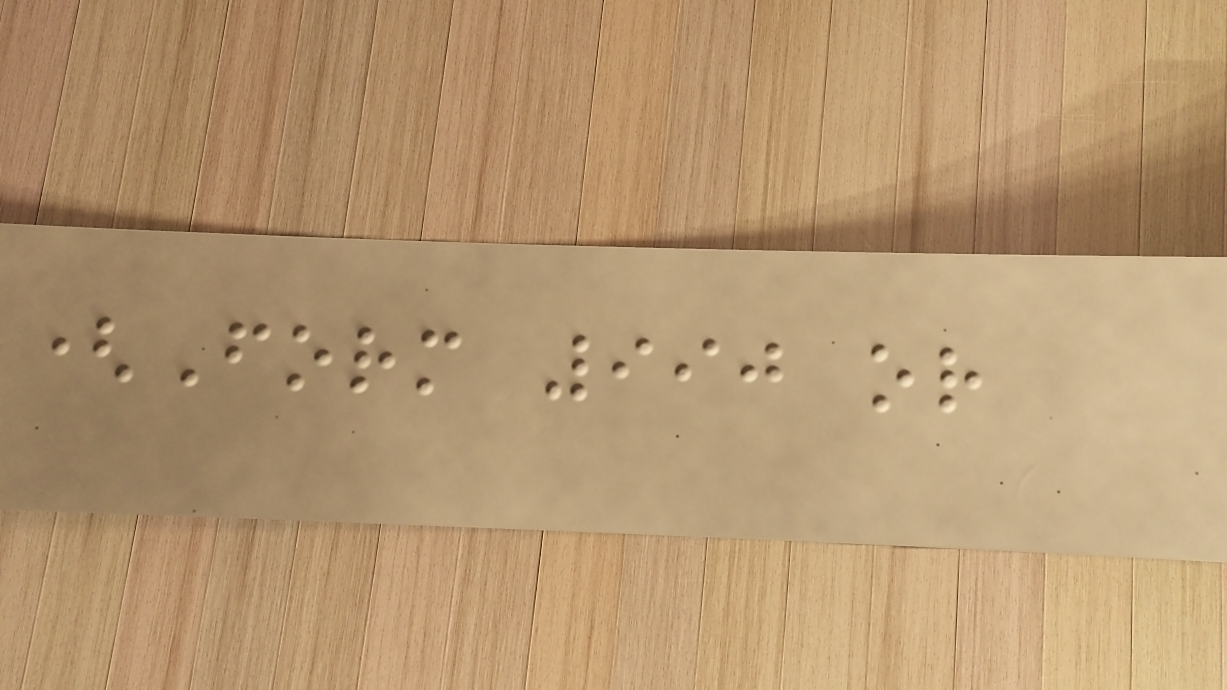(Form 990 or
